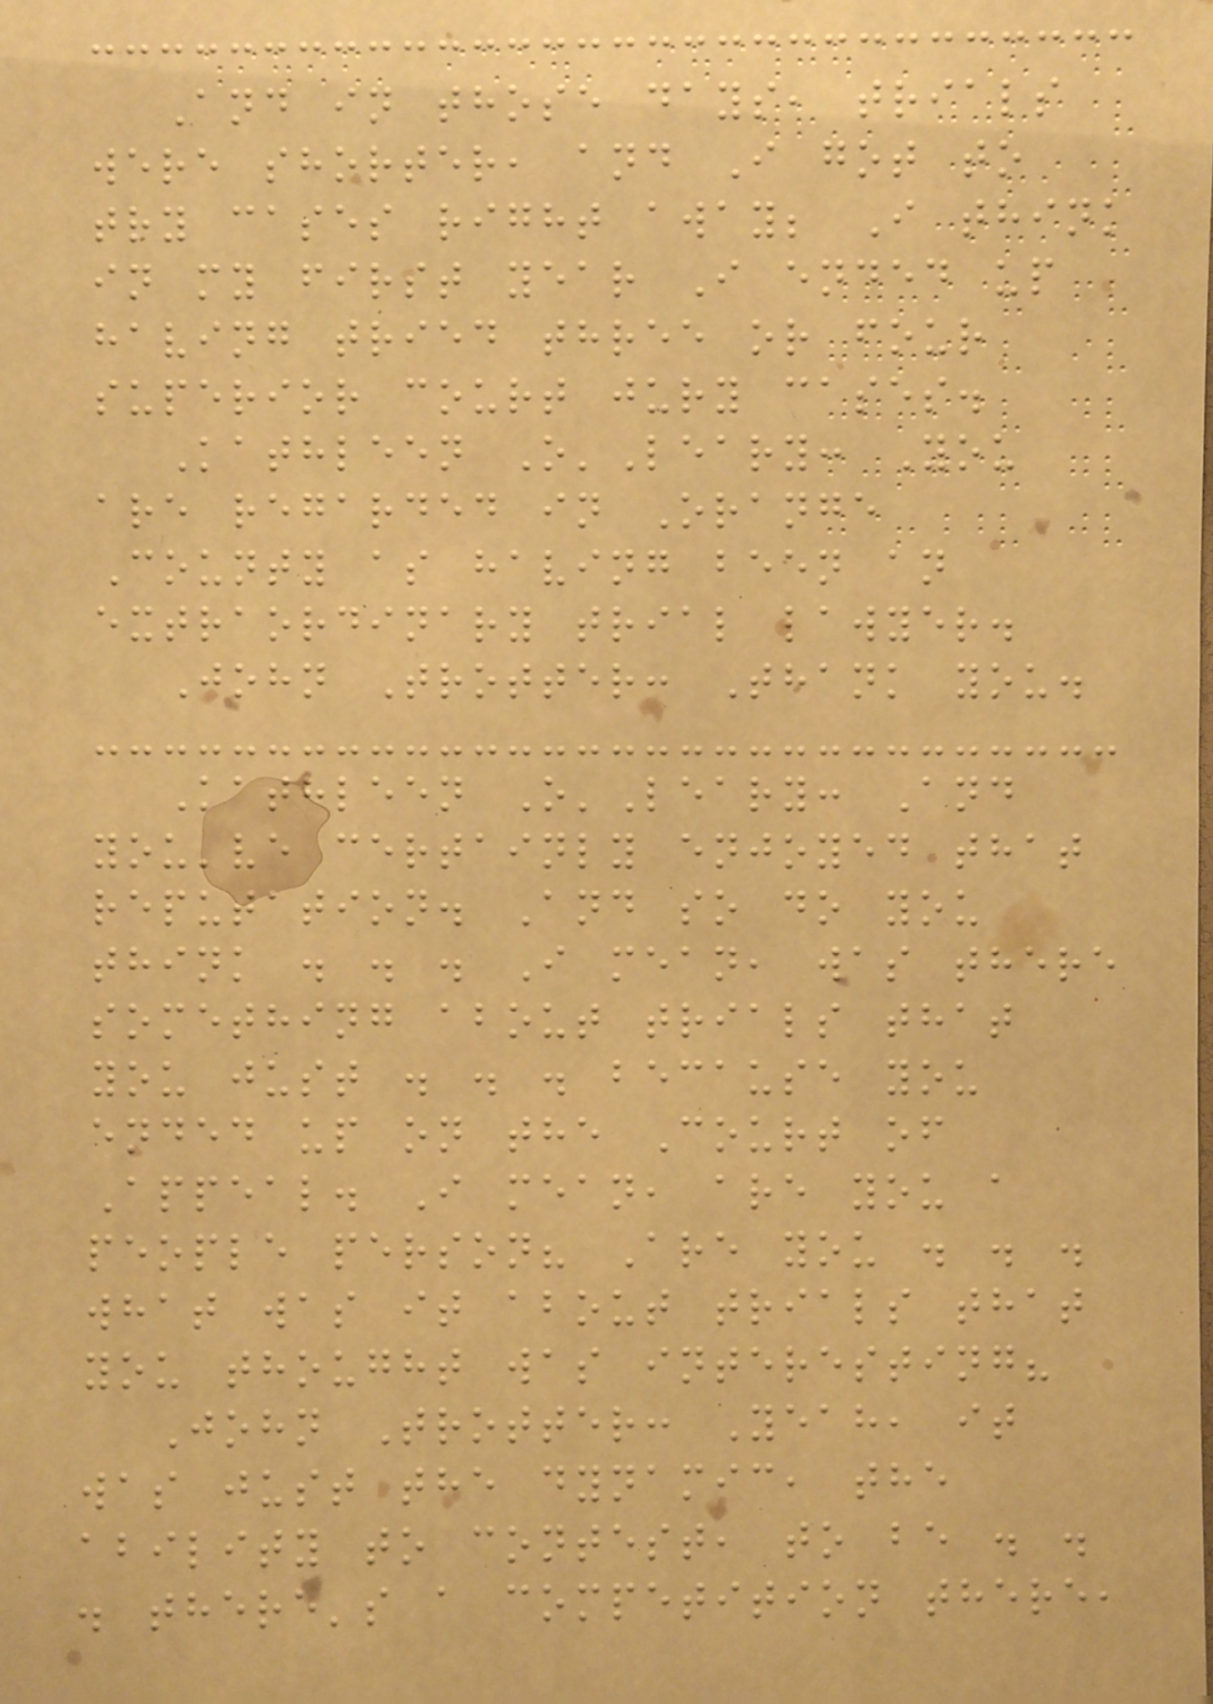And in those days, trials
were shorter, and I got to
try cases right away; I think
in my first year I ended up
having tried three or four
superior court jury cases.
Kathleen O'Leary: You
are regarded in Orange
County as having been an
extraordinary trial lawyer.
John Trotter: Thank you.
Kathleen O'Leary: And
you've certainly enjoyed that
reputation. And so do you
think . . . I mean, was there
something about trials that
you just . . . because you
ended up on the Court of
Appeal. I mean, are you a
people person? Are you . . .
what was it about trials that
you thought was interesting?
John Trotter: Yeah, it
was just the dynamic, the
ability to contest, to be . .
. there's a competition there,
